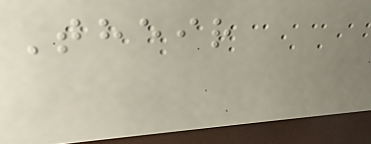Their
